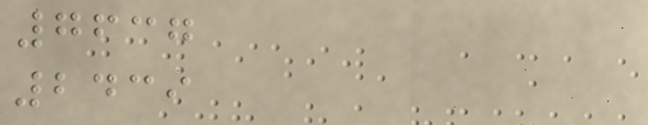7637
2439
